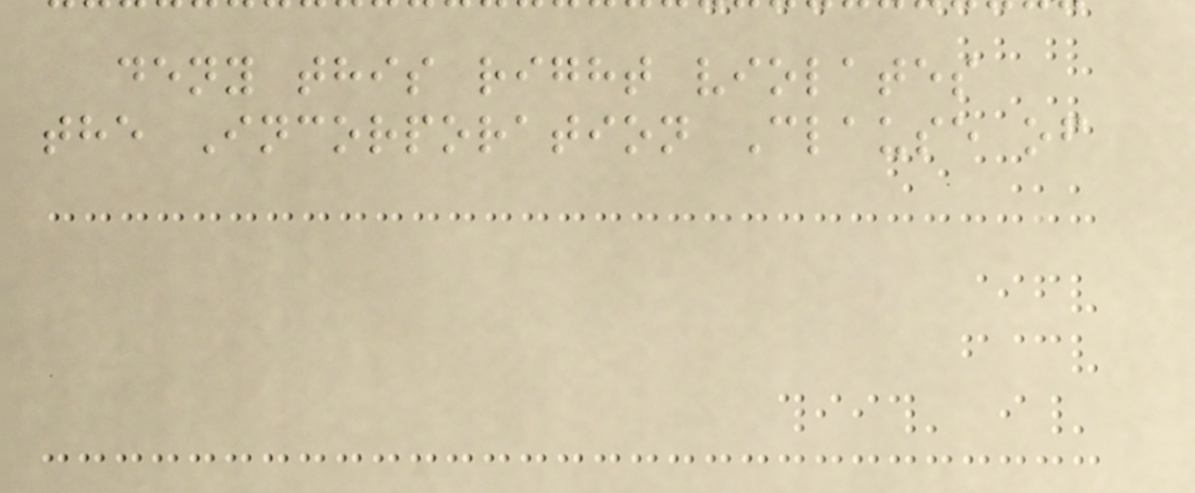deny this right violates
the Incorporation Clause of
